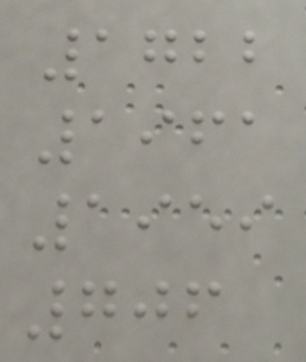1722
1961
1959
706
